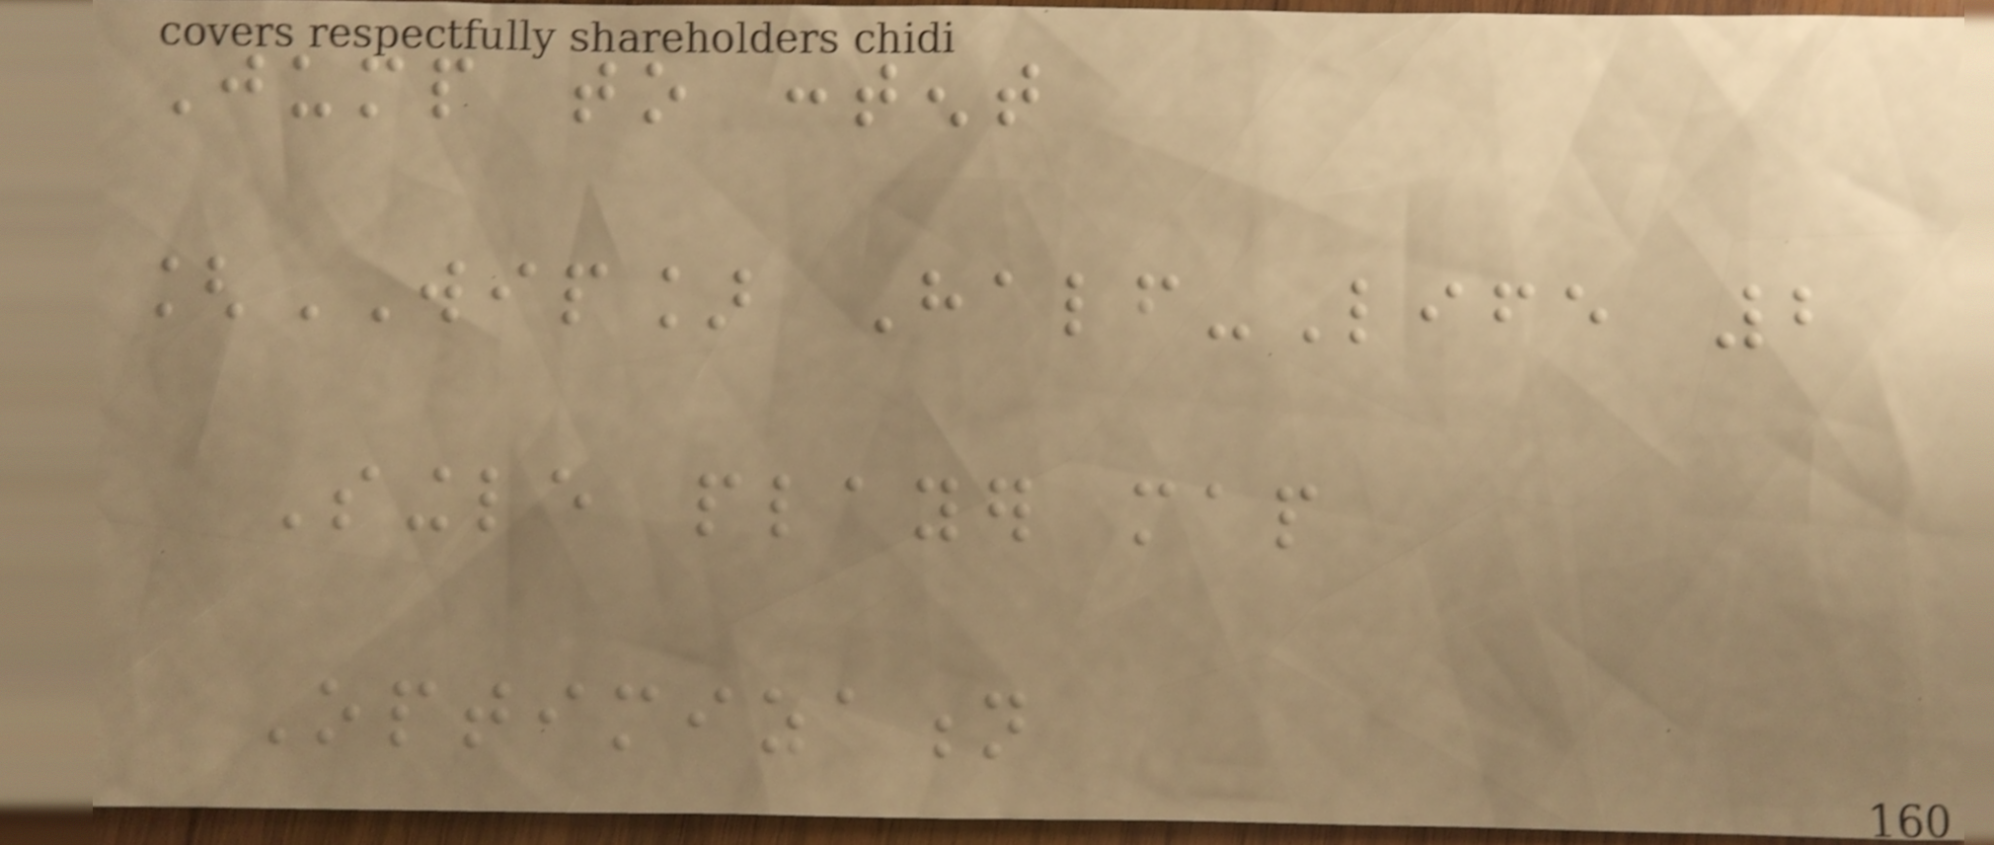Jump to content
[WIP] Half-Life 2
Single player map
Optimization
